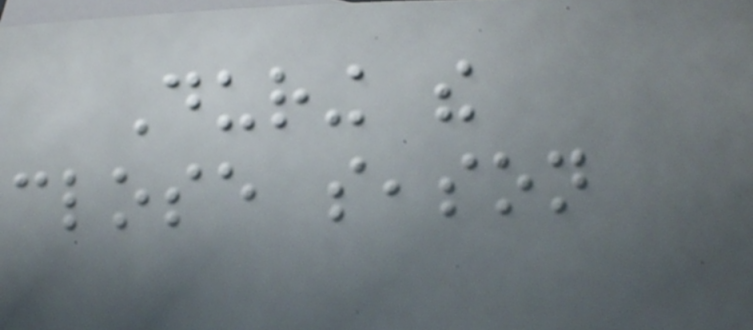During the
close season
